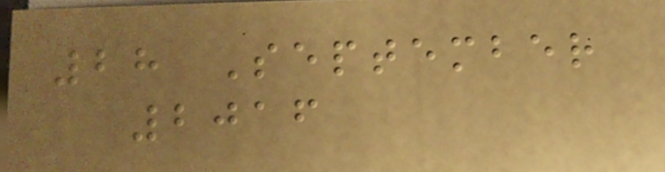28 September
2016
